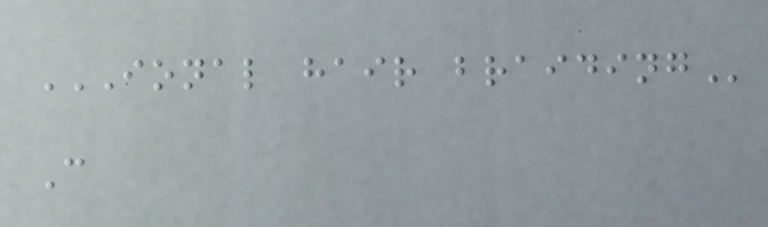IONAL HAIR BRAIDING
C
